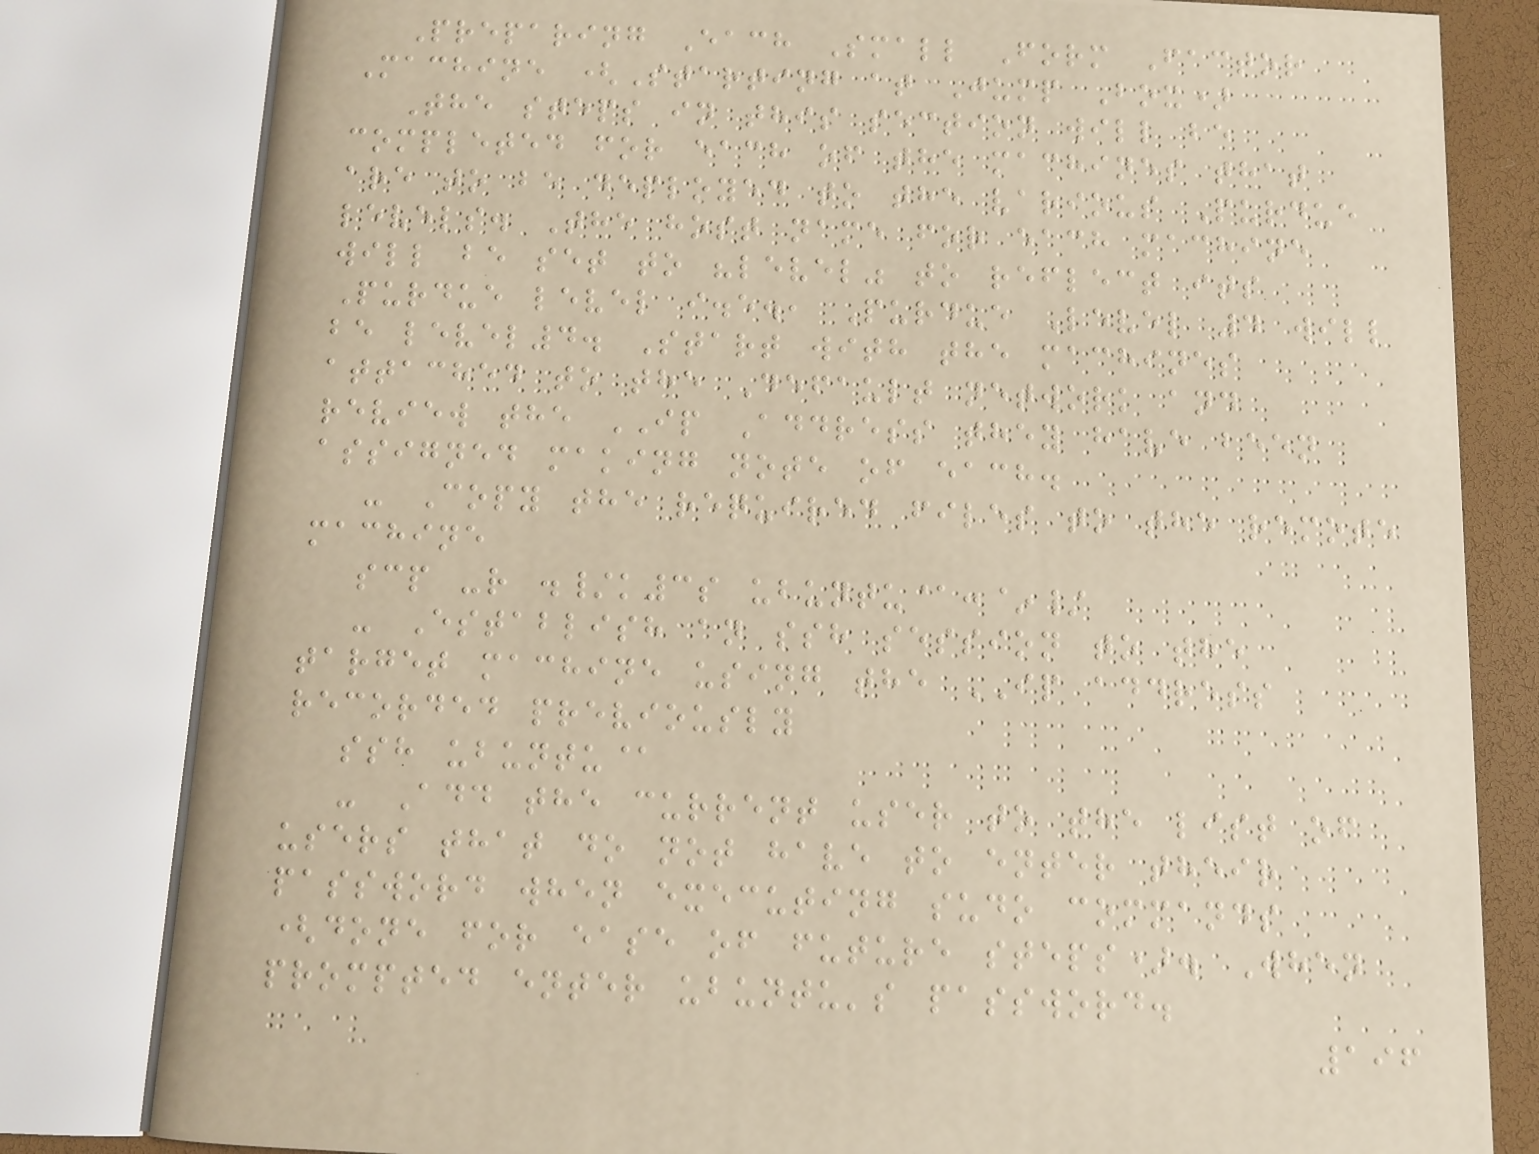Preparing Each Small Form Factor
Machine (Starting at Jump Box)
The steps in this section will be
completed for each of the machines that
are to be deployed to the various Purdue
levels. The host name for each machine
will be set to "level" to reflect its
Purdue level i.e., Purdue Level 4 will
be level4. Start with the machines
attached to the Default network and
review the IP Address they have been
assigned making note of each.
- Copy the required files to the remote
machine
scp -r ./k3s ubuntu@:~/
- Establish an ssh session to the
target machine using the IP address
recorded previously
ssh ubuntu@
- Add the current user to the list of
users that do not have to enter their
password when executing sudo commands
(done for ease of future steps). When
prompted enter ubuntu's password.
196
